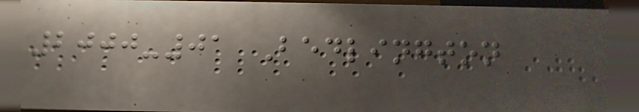2000-01 Bedlington
